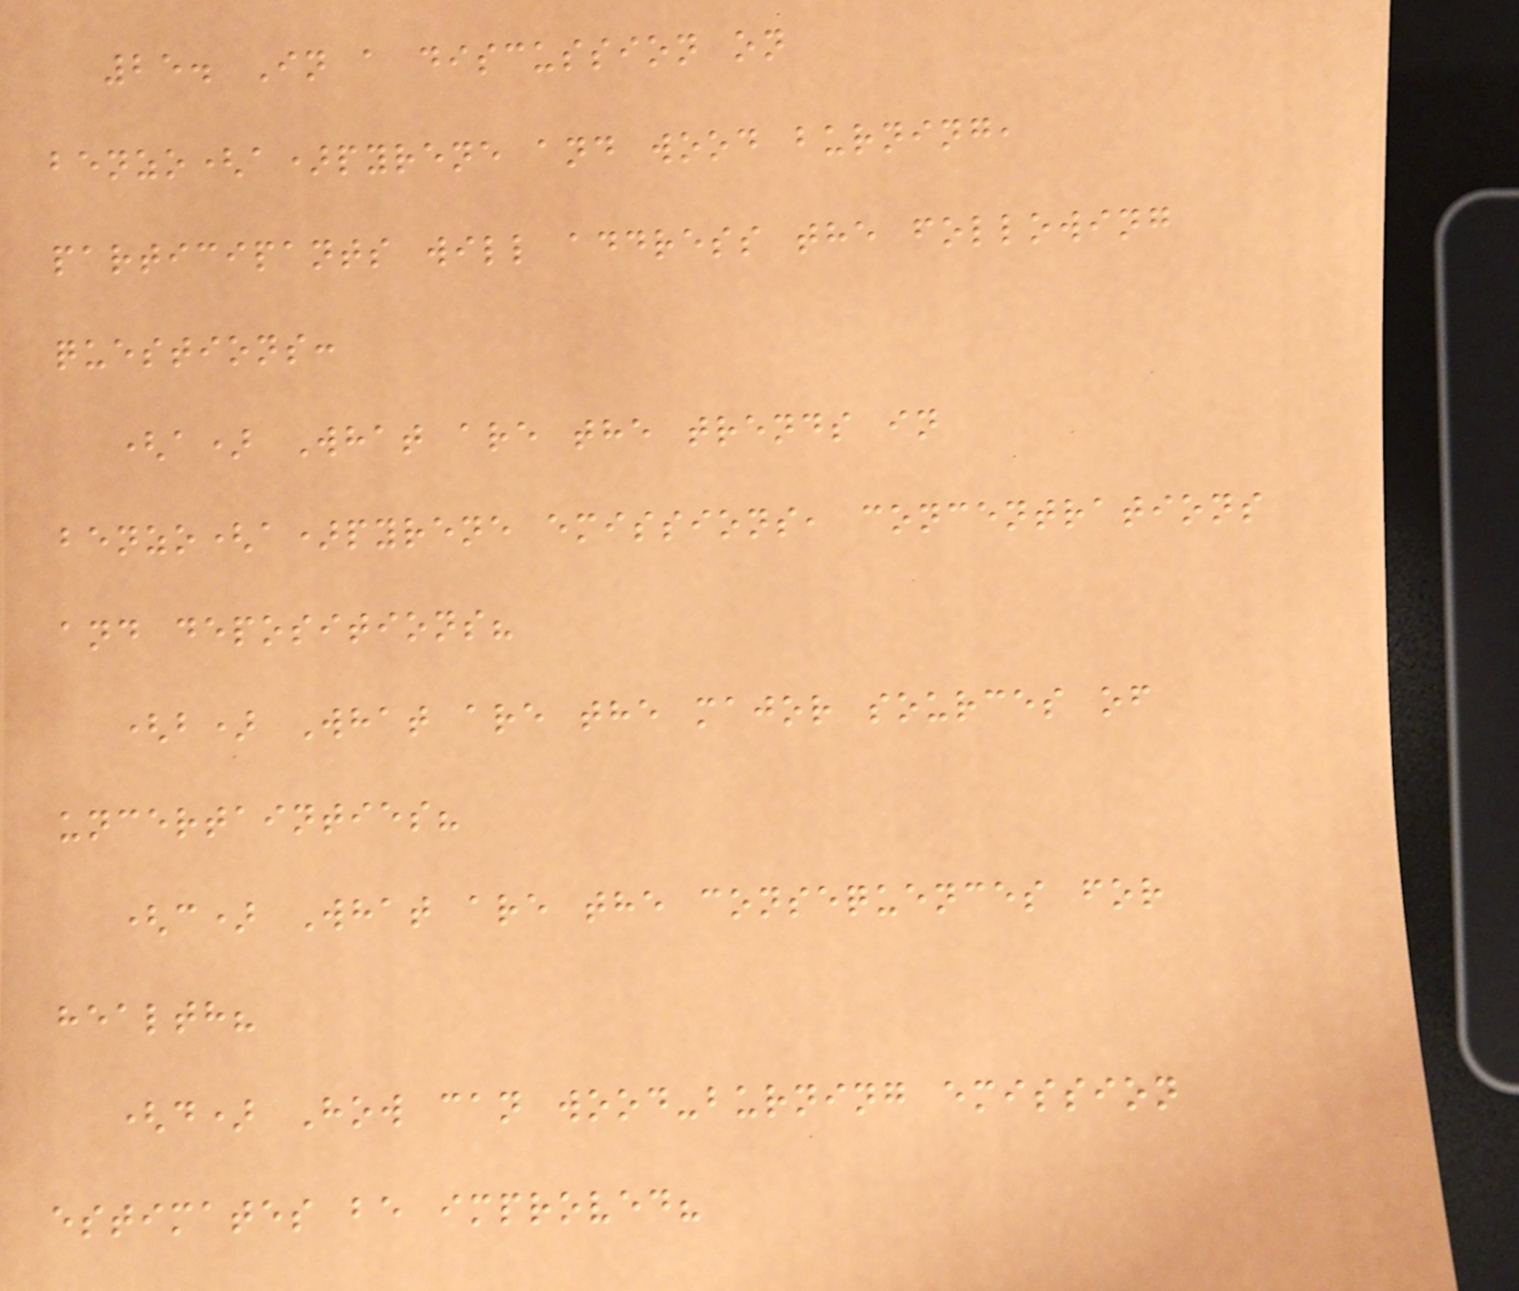25. In a discussion on
benzo(a)pyrene and wood burning,
participants will address the following
questions:
(a) What are the trends in
benzo(a)pyrene emissions, concentrations
and depositions?
(b) What are the major sources of
uncertainties?
(c) What are the consequences for
health?
(d) How can wood-burning emission
estimates be improved?
